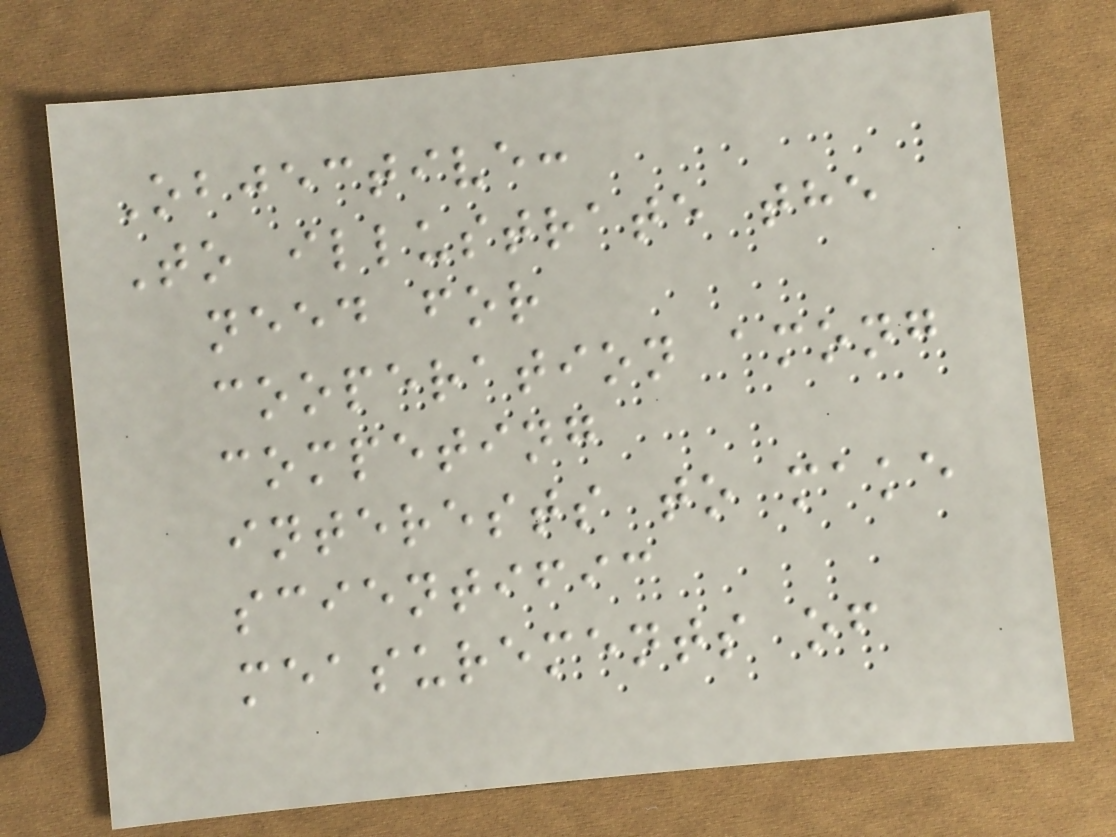Objective:
To illustrate the
need for
cooperation among
competing
interests to make
scientific
measurements of
